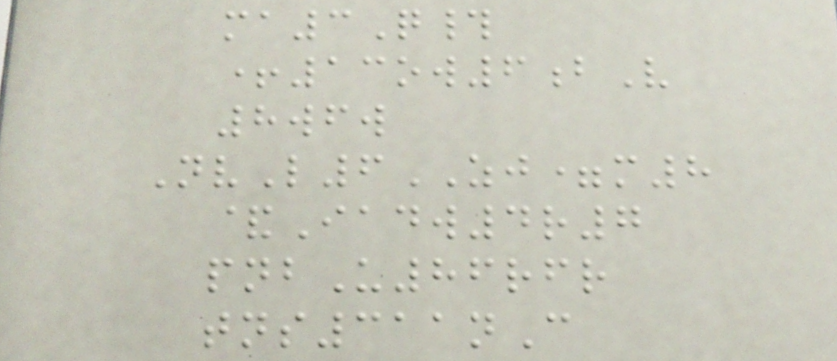ma3Q#
+13ow6bV
8wfw
NvL6ZJ=m8
&Iadw4r7
pnbU86rfr
tns311nC
